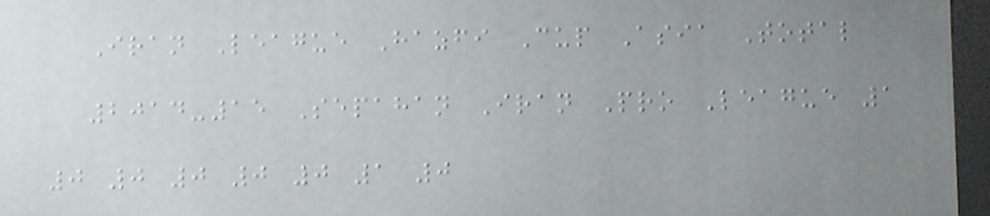Iran League Hazfi Cup Asia Total
2014-15 Sepahan Iran Pro League 1
0 0 0 0 0 1 0
